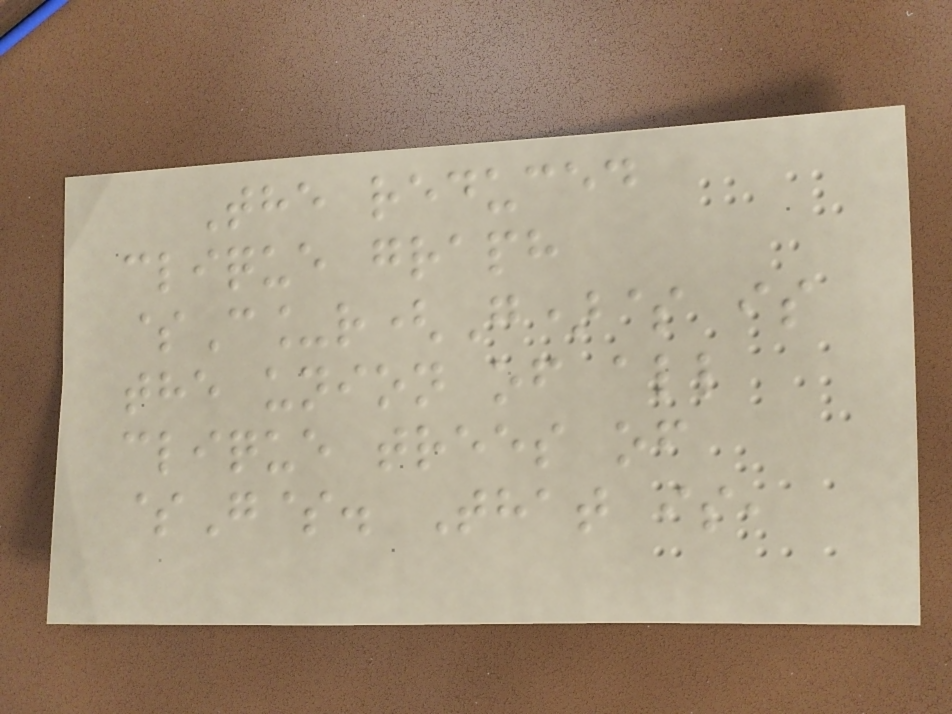The reduced
clique graph
$C_r(G)$ is
the union of all
clique trees of
$G$. That is,
